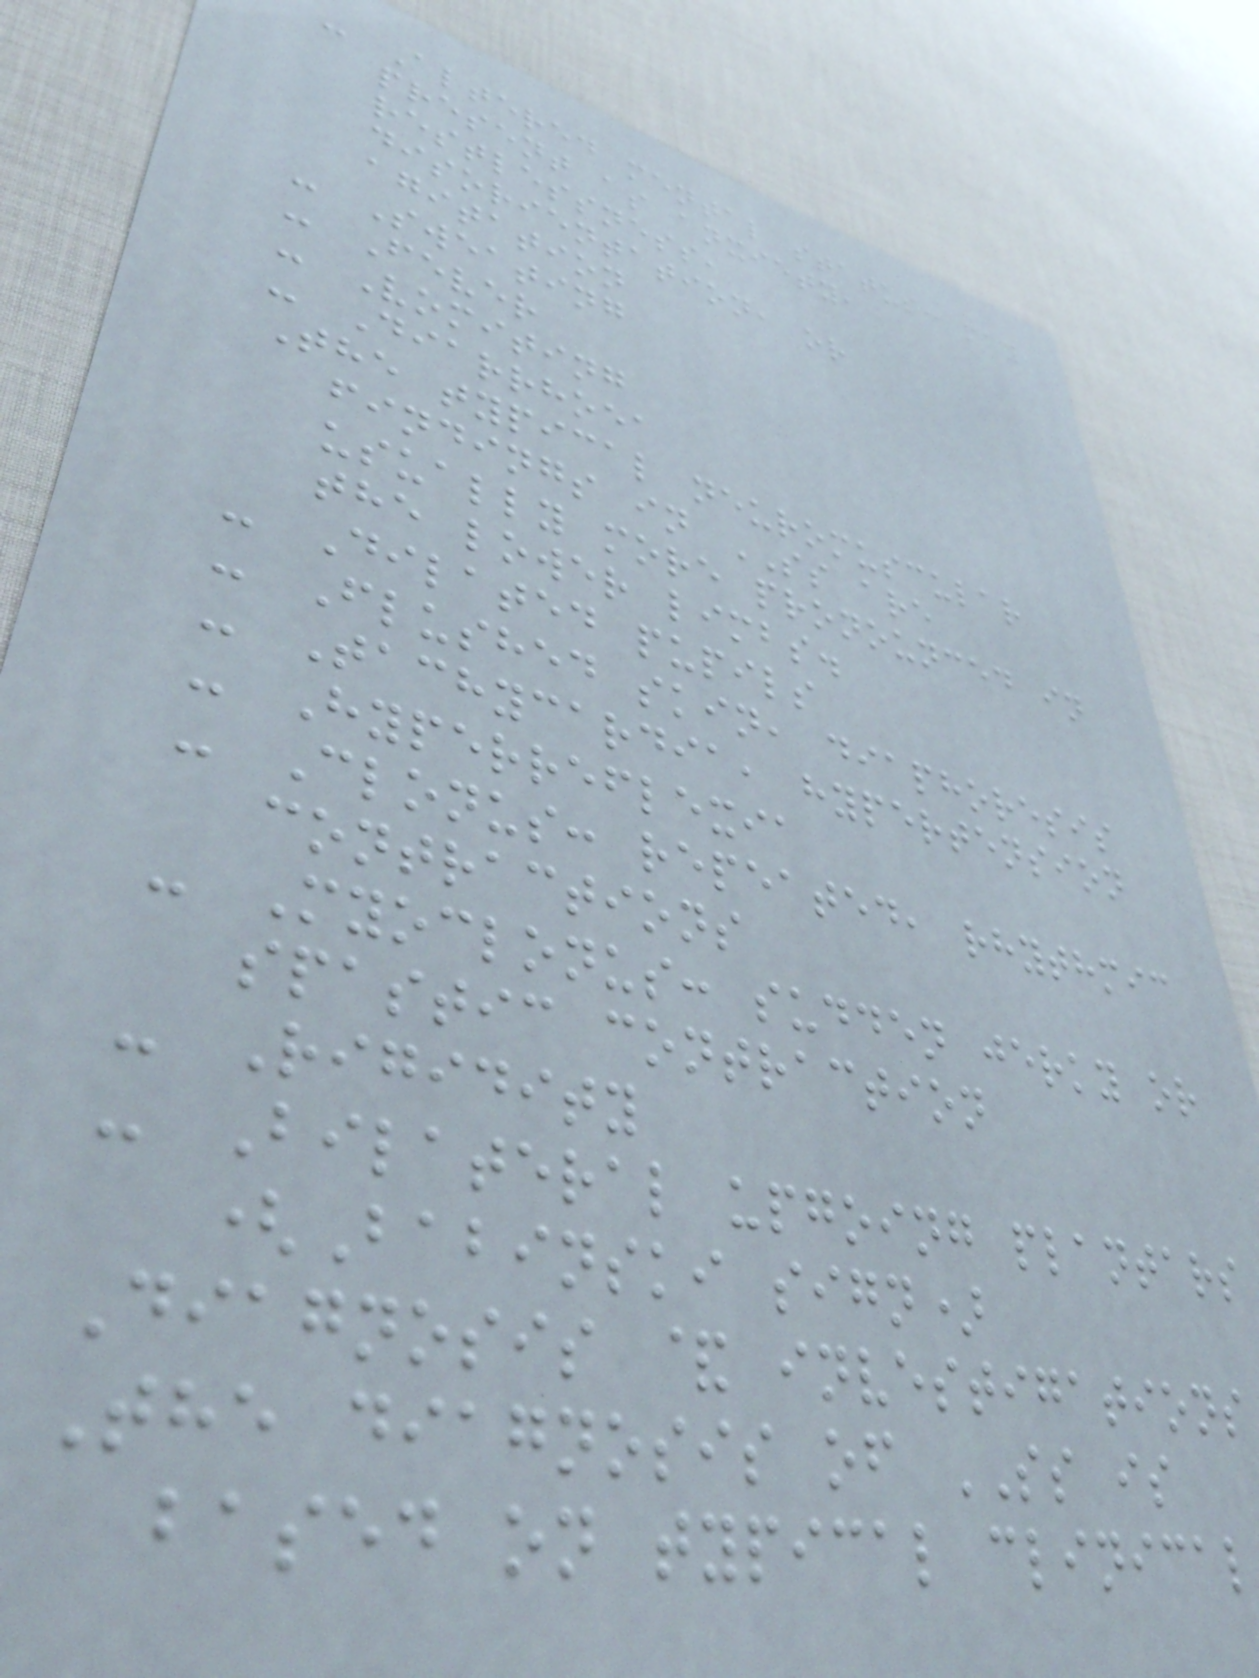- Altered mental status: may
present as anxiety,
restlessness,
disorientation, or
agitation
- Sweating
- Fever
- Vomiting
- Diarrhoea
The typical neuromuscular
findings in SS are
usually more pronounced in
the lower limbs.
- Dilated pupils
- Flushed skin, diaphoresis
- Tachycardia, hypertension
- Hyperreflexia
- Clonus: repeated, rhythmic
contractions
- Myoclonus: sudden jerky or
spastic contraction
- Rigidity
- Bilateral upgoing plantars
(Babinski sign)
Diagnosis & investigations
The diagnosis of SS is
based on typical clinical
